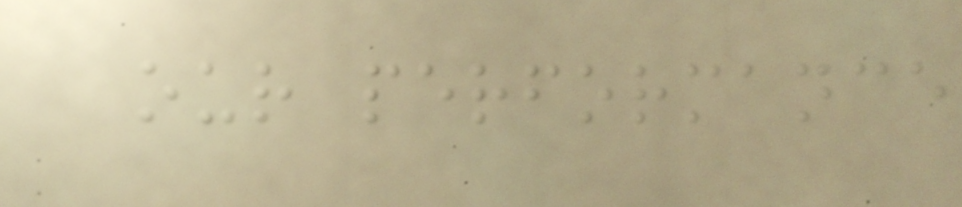our performance
